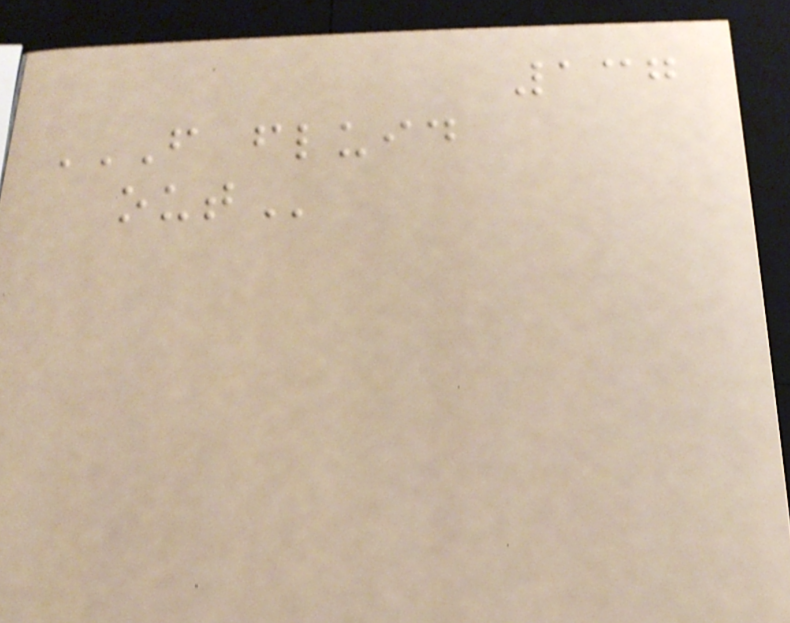137
F FLUID
OUT
